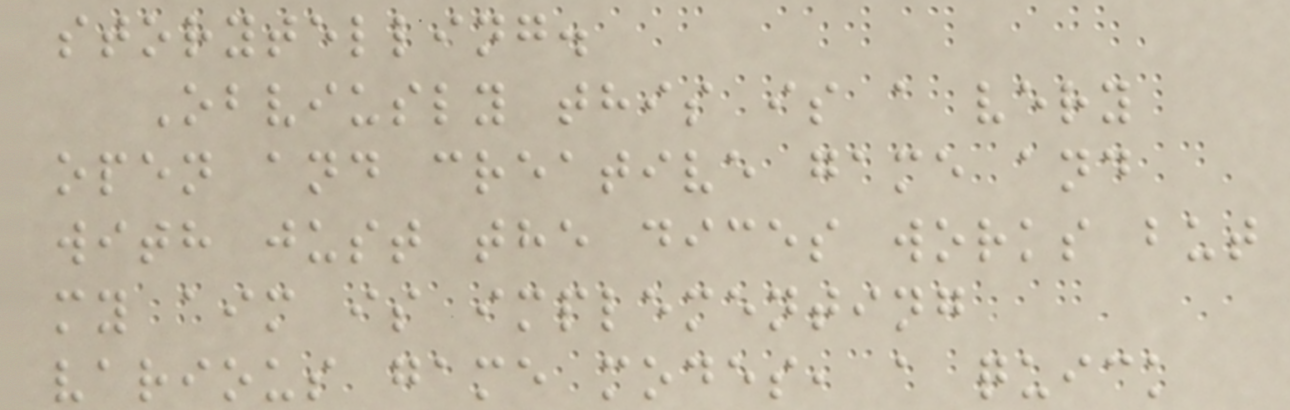storytelling.
Obviusly this is a very
open and creative game and
with just the dices works but
my aim is implementing
various game modes, a quick
